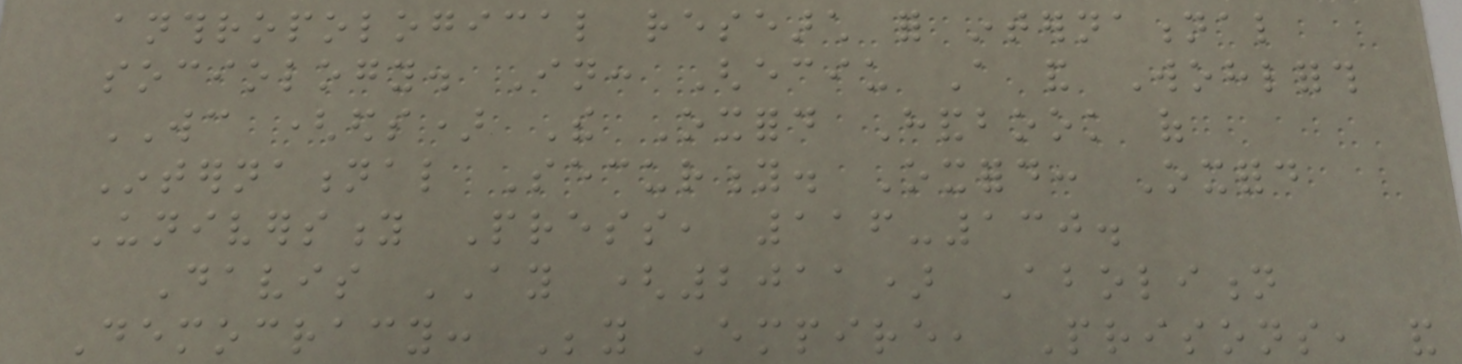anthropological research for international
sociology. In: Gheciu A and Wohlforth
WC (eds) The Oxford Handbook of
International Security. Oxford: Oxford
University Press, 116-130.
Davis AY (2011) Abolition
Democracy: Beyond Empire, Prisons, and
